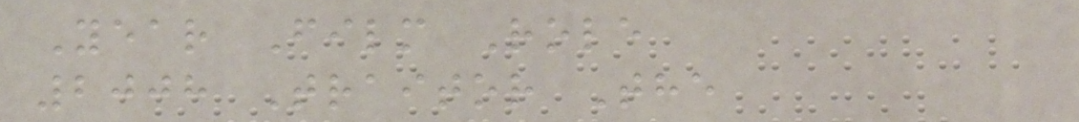Year Film Role
2008 Traitor The
